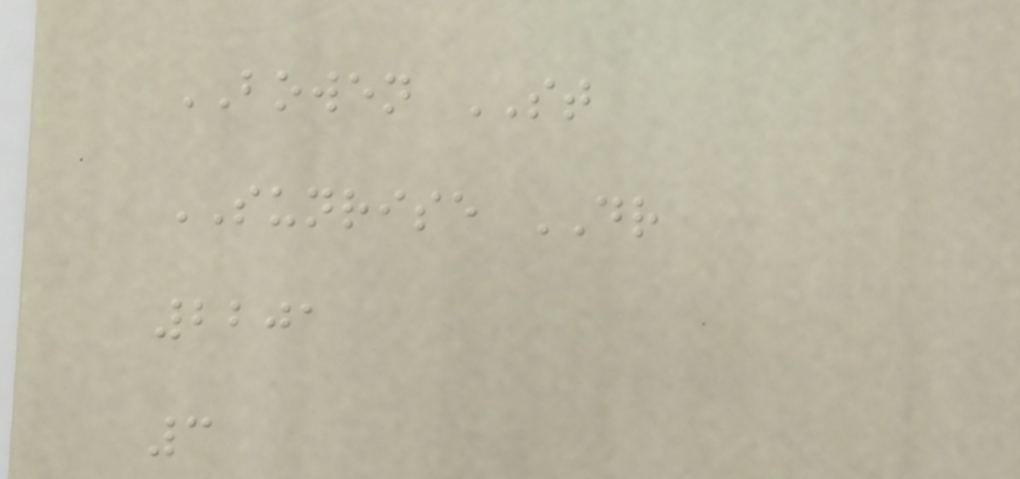BOWEN ST
SUNRISE DR
2201
3
